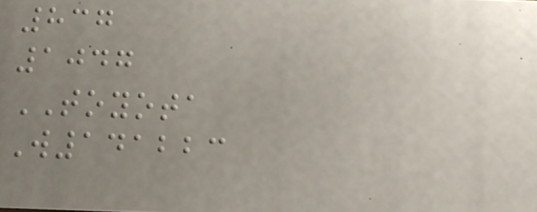837
1047
TOYOTA
W141223
